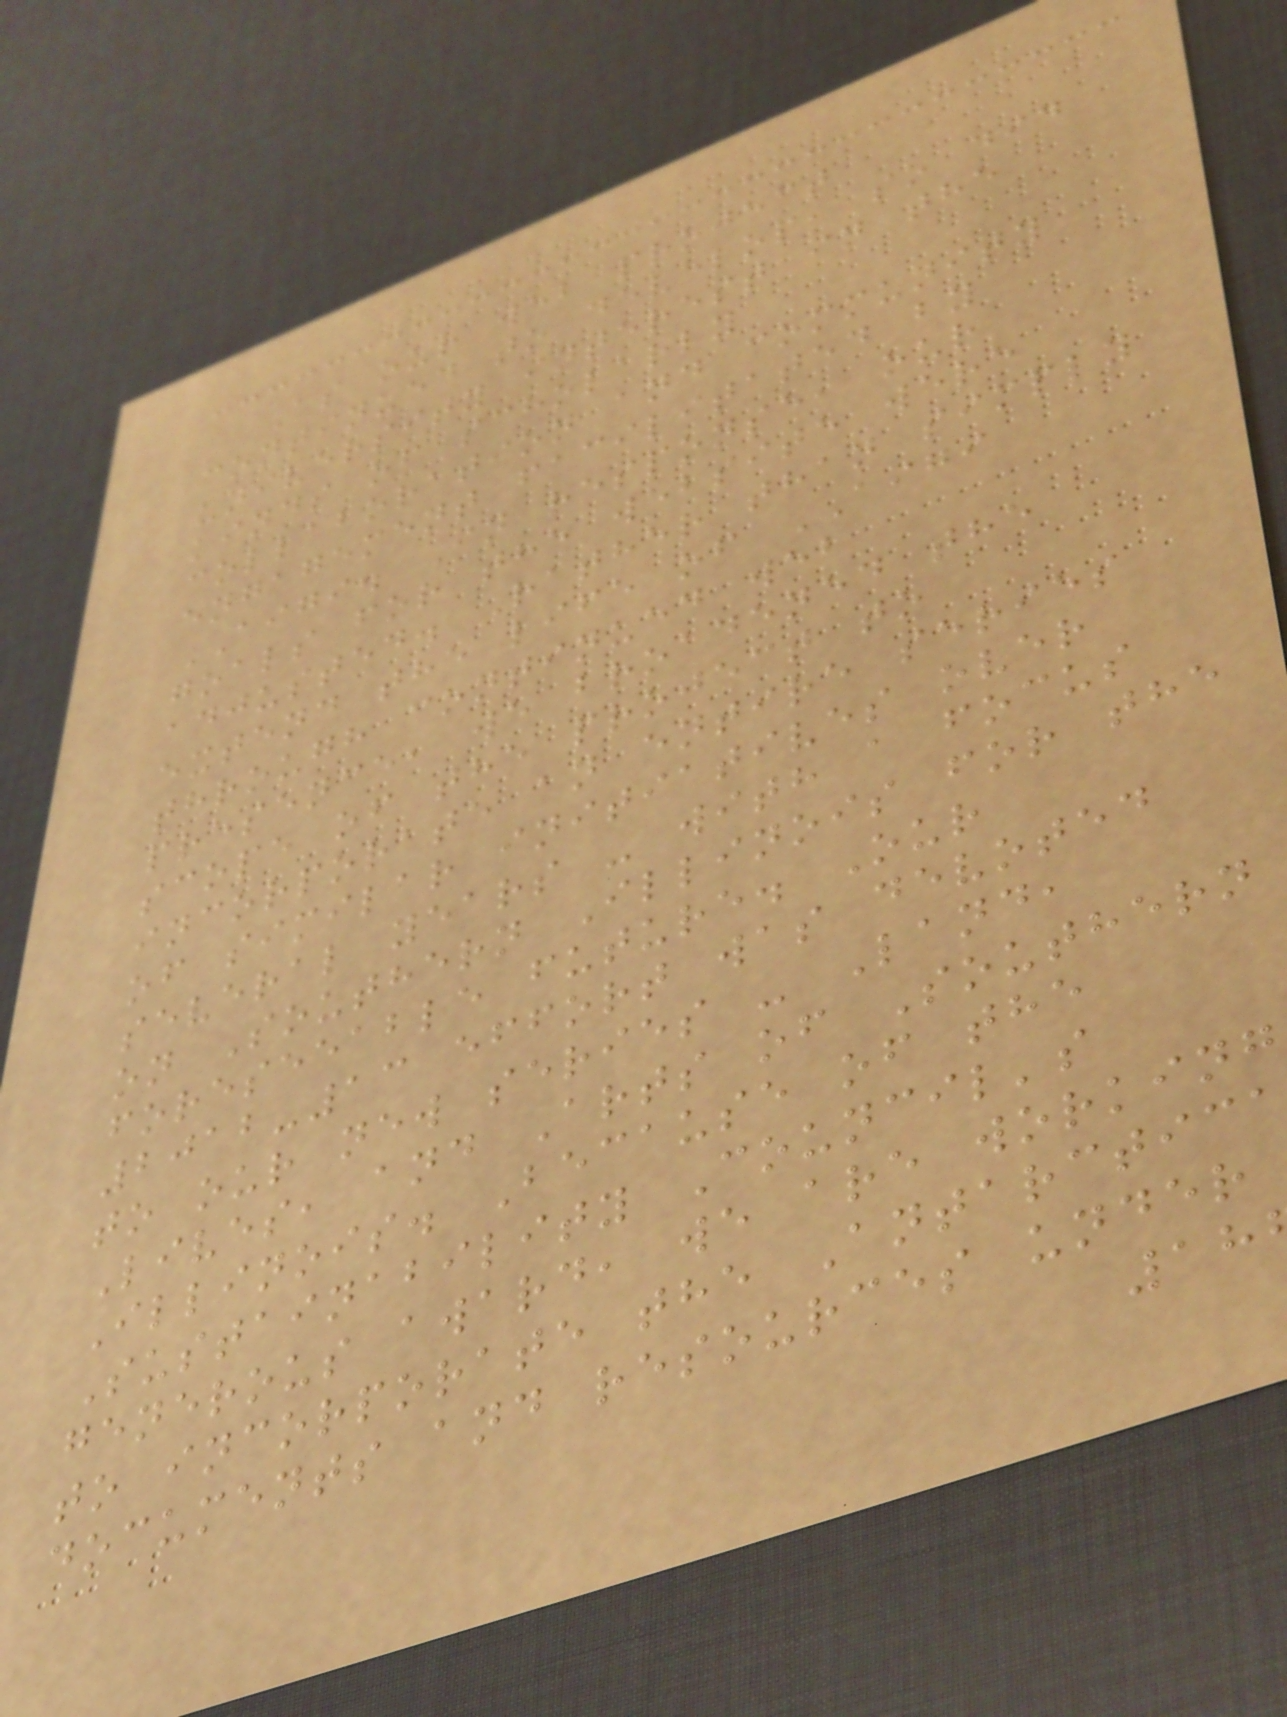As our web project
continued to develop, so did
university interest in the
kinds of scholarly
collaboration and community
engagement facilitated by
AIGI. In response, our
goals for the website were
adjusted. Rather than simply
extend the life of AIGI
through continued web
presence, we broadened the
scope of the project to
incorporate an entire series
of similar initiatives over
several years - with a focus
on Southern Illinois for the
foreseeable future. Our
2012-13 effort was devoted
to our new series - Land,
Lives, and Arts of Southern
Illinois. Because of the
Sustainability Council's
generous award, we are working
to incorporate the Antarctica
documents and resources under
